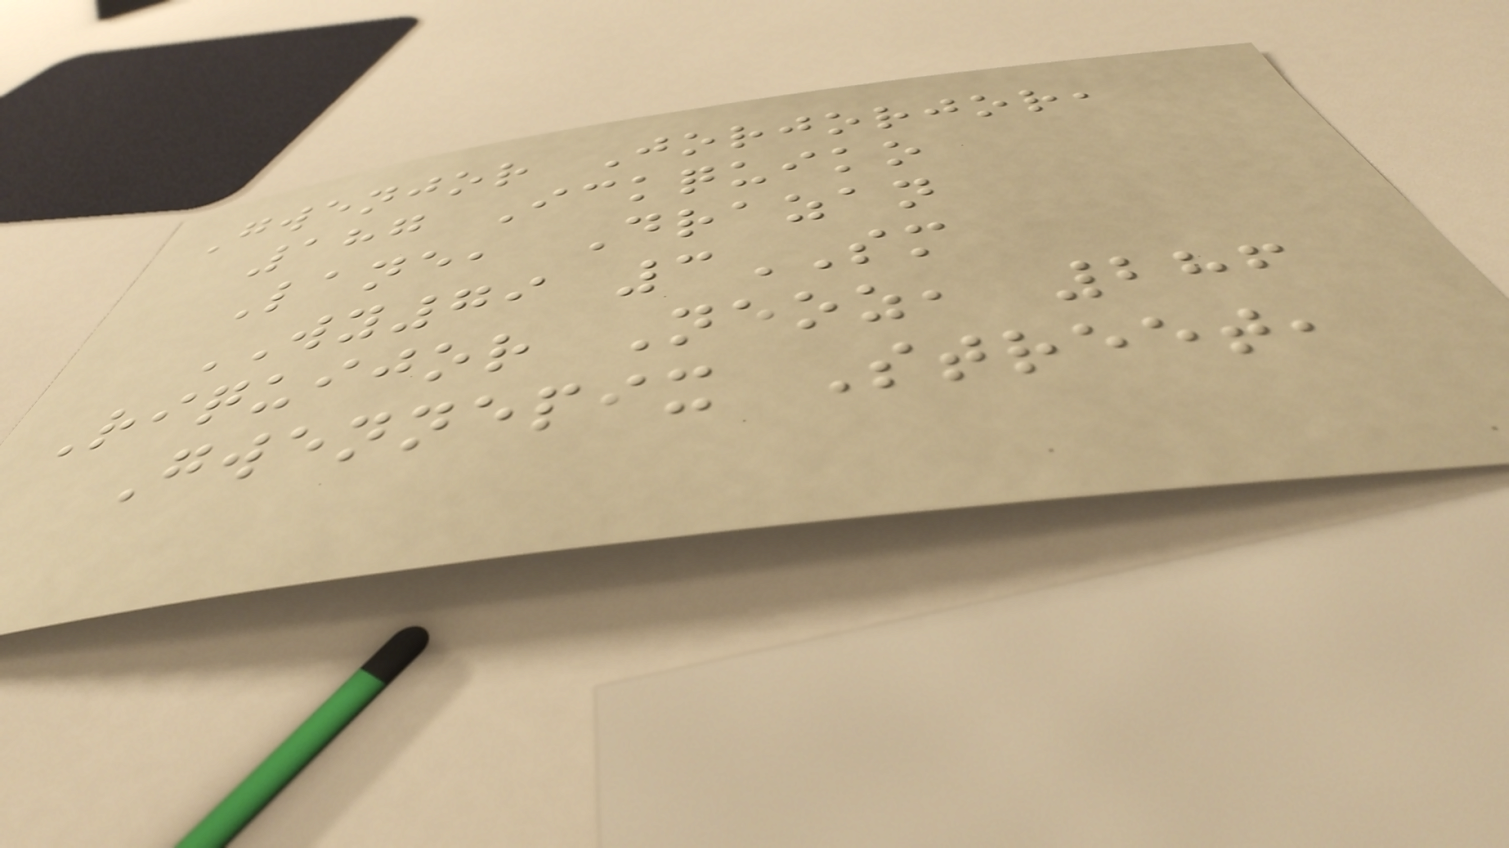Gwenjor Jorjorjor,
187 Ickquiko
Lane, Drazan
WY79 3SM
Riquijor Neoz, 286
Gwennepix Street,
